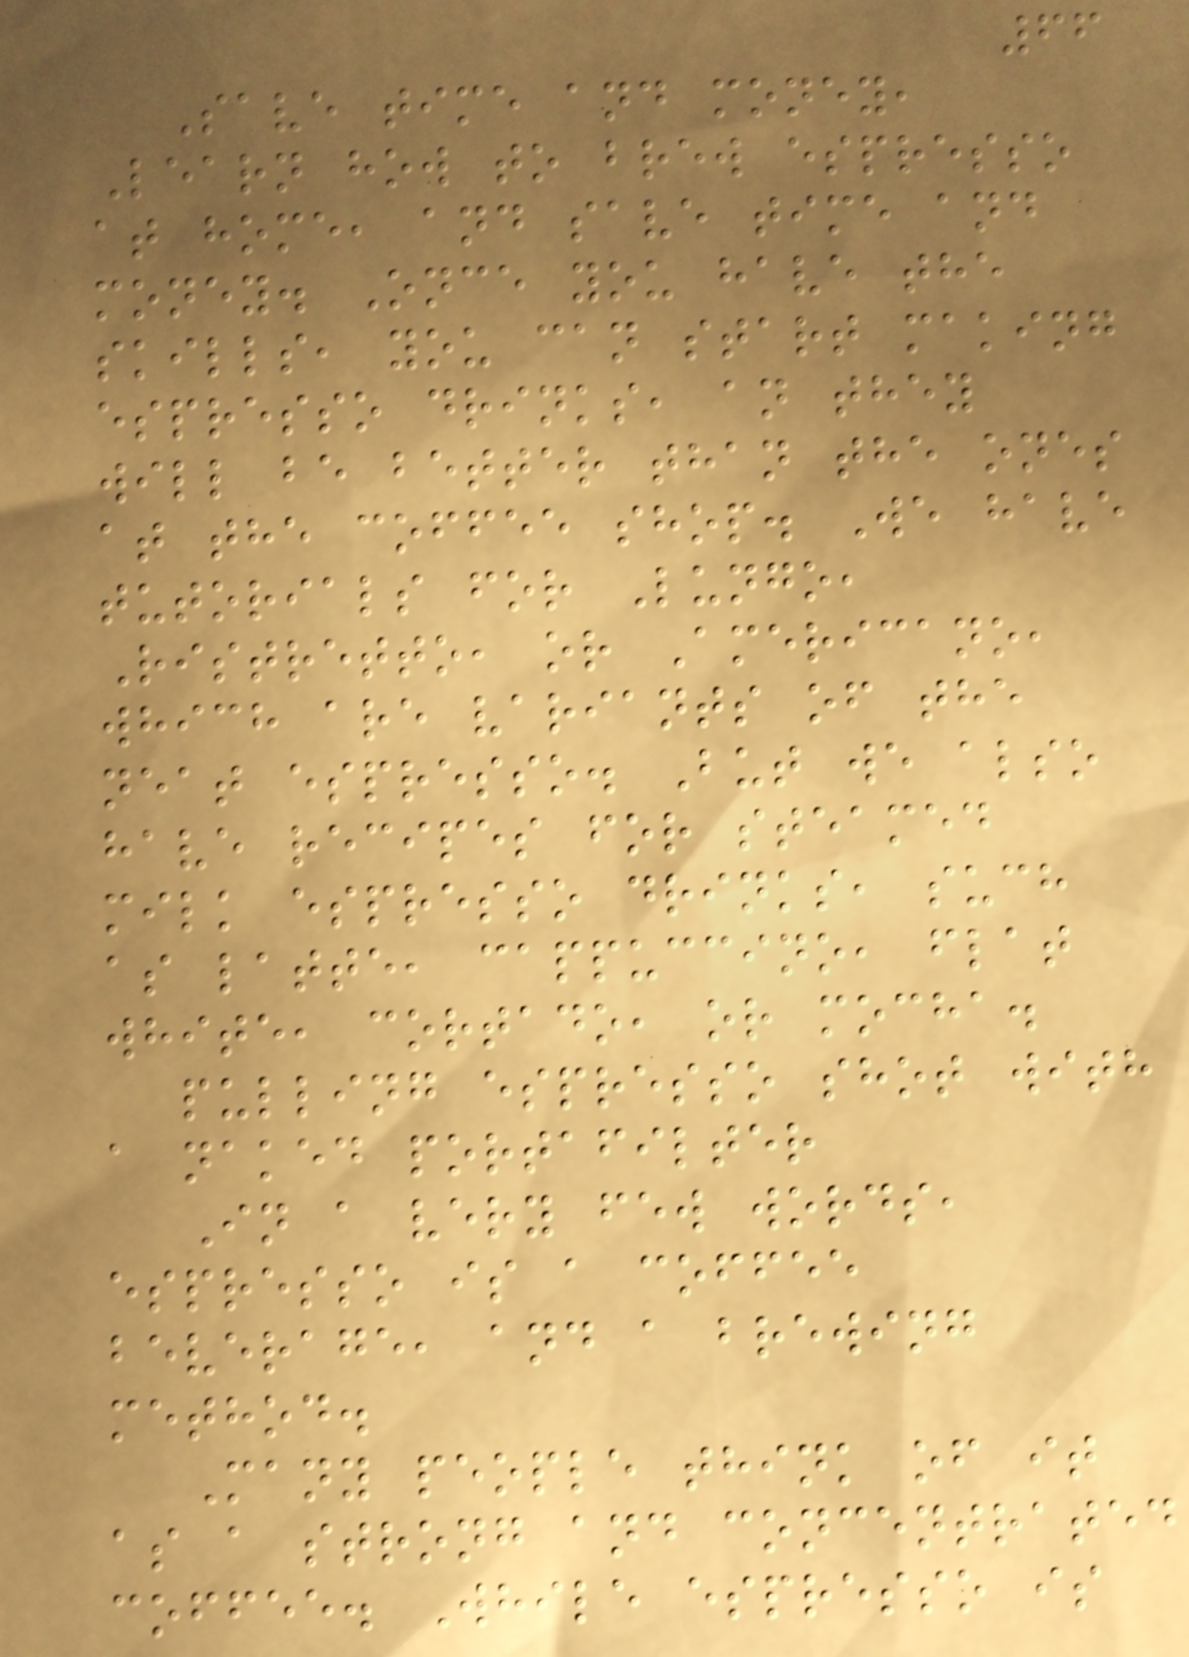66
Save time and money,
Learn how to brew espresso
at home, and save time and
money. Once you have the
skills, you can start making
espresso drinks, an they
will be better than the ones
at the coffee shop. We have
tutorials for Lungo,
Ristretto, or Americano,
which are variants of the
neat espresso. But we also
have recipes for steamed
milk espresso drinks, such
as latte, cappuccino, flat
white, cortado, or mocha.
pulling espresso shot with
a naked portafilter
In a very few words,
espresso is a coffee
beverage, and a brewing
method.
Many people think of it
as a strong and concentrated
coffee. While espresso is
